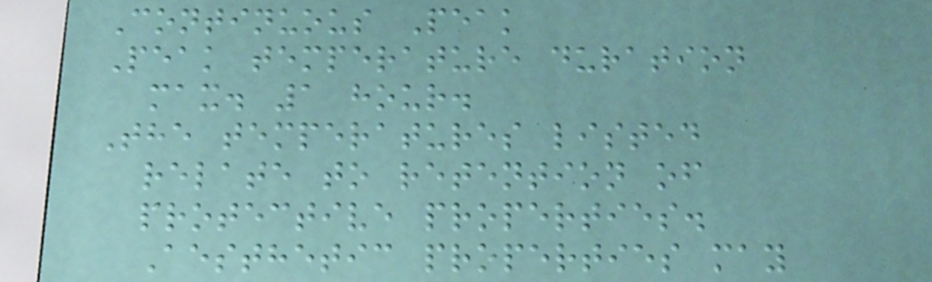Continuous Peak
Peak temperature duration
max. 1 hour.
The temperatures listed
relate to retention of
protective properties.
Aesthetic properties may
